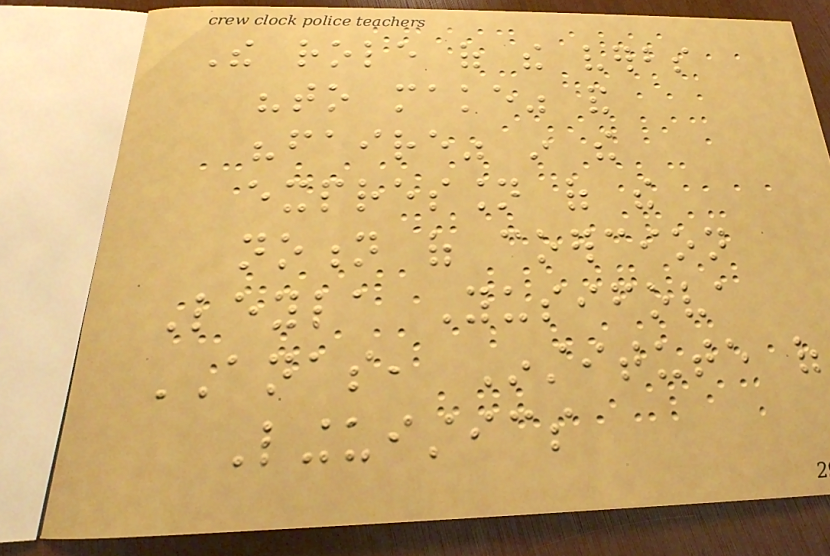The role of the verbs
"to make" and
"faire" in the
expression of the
notion of coercion
Leyla Yusifova
ANAS, Institute of
Linguistics
